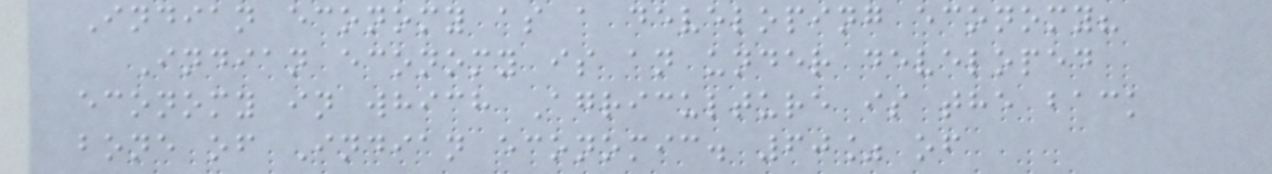Indian economy as a developing economy?
Indian economy is an under developed
economy in which Agriculture is the back
bone of Indian economic. 60% of
